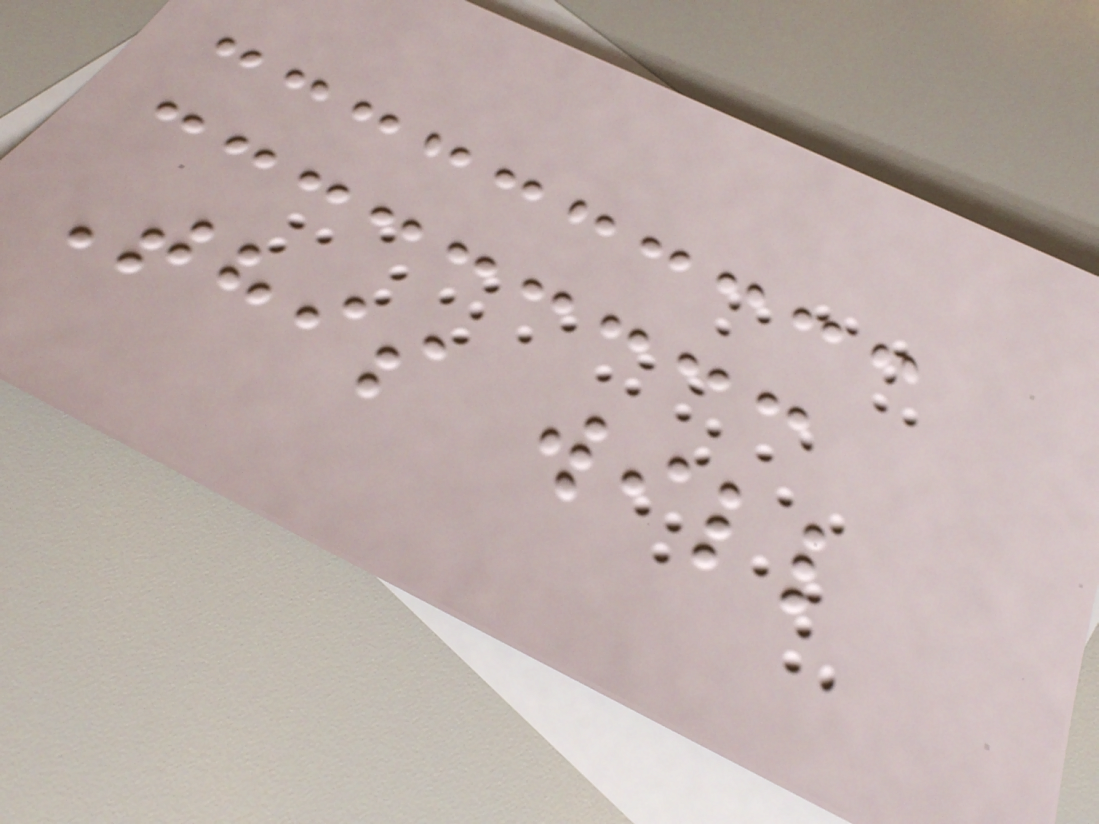This will
